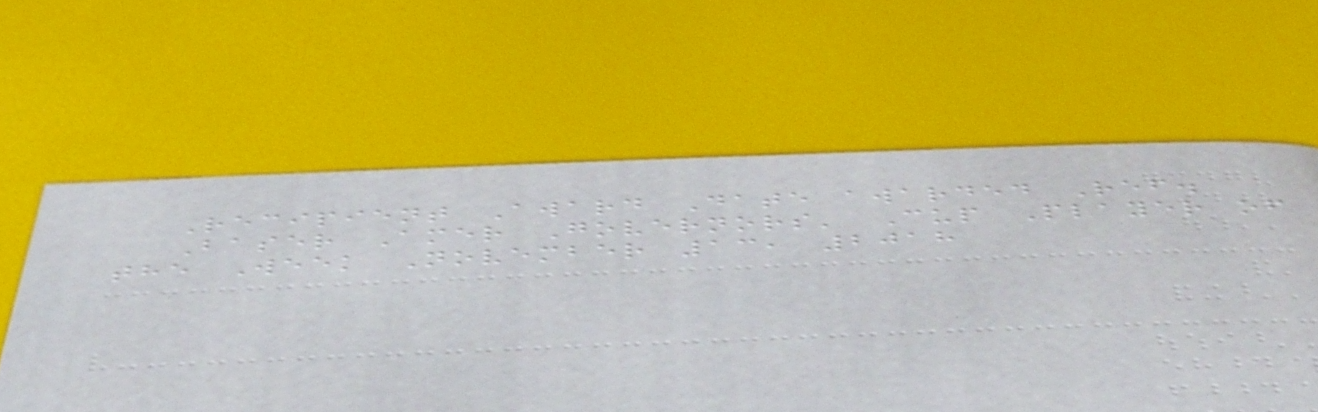Recipient Award Date awarded Ref.
Baser Amer Governors' Cup Player of
the Week November 13, 2018
